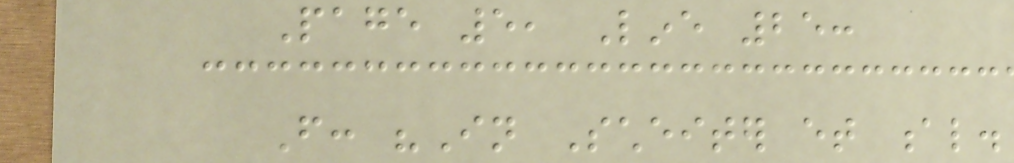Page 5, Line 25:
From: "In Scheiter et al.
